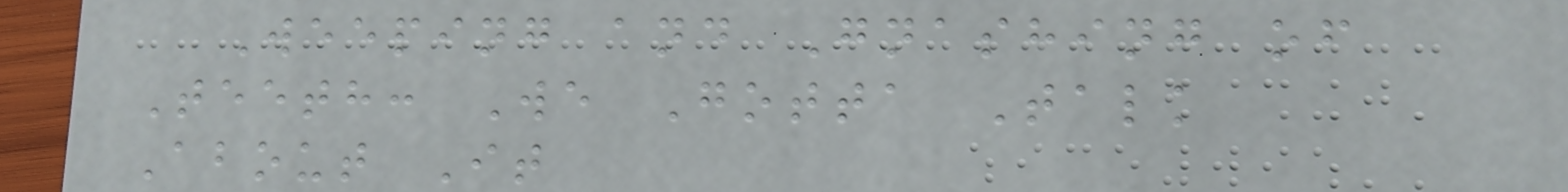Weeping and Gnashing of
Teeth: We Gotta Talk
About It
